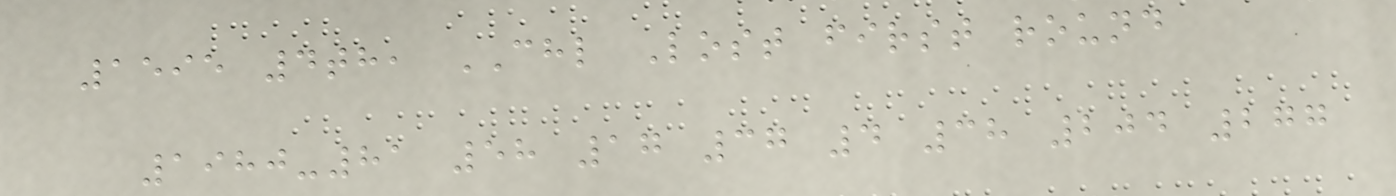1595 4th, CHL Lost first round
1980-81 58 17 37 4 38 204 277
